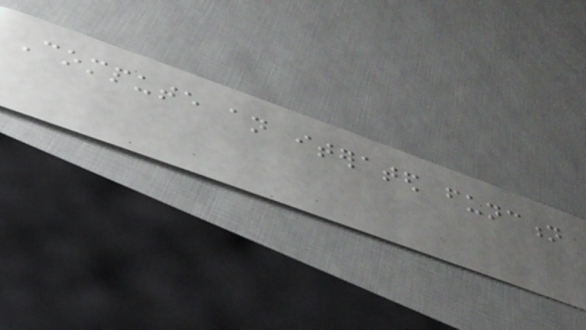Compute an iterated function
